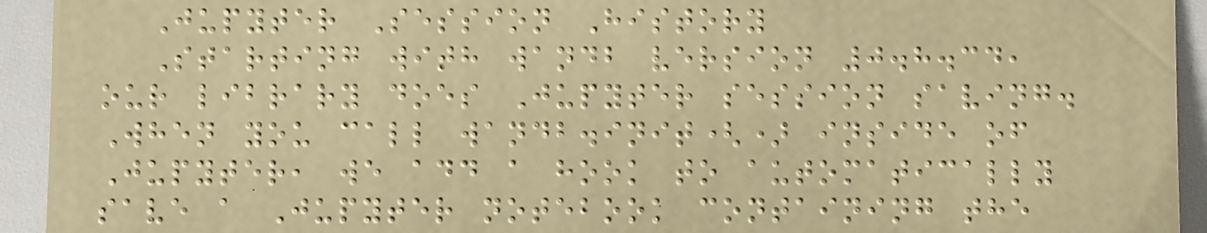Jupyter Session History
Starting with wandb version 0.8.34,
our library does Jupyter session saving.
When you call wandb.init() inside of
Jupyter, we add a hook to automatically
save a Jupyter notebook containing the
